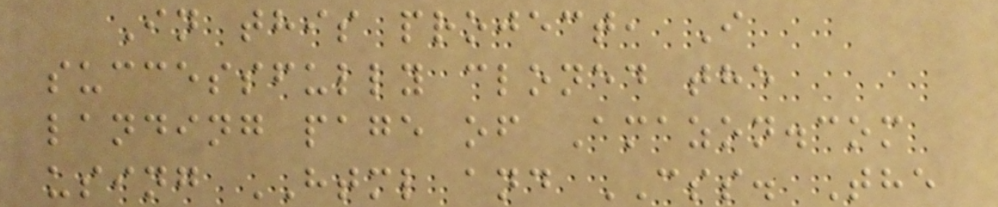In this project, I
successfully cloned the
landing page of Amazon.com
using HTML and CSS. The
